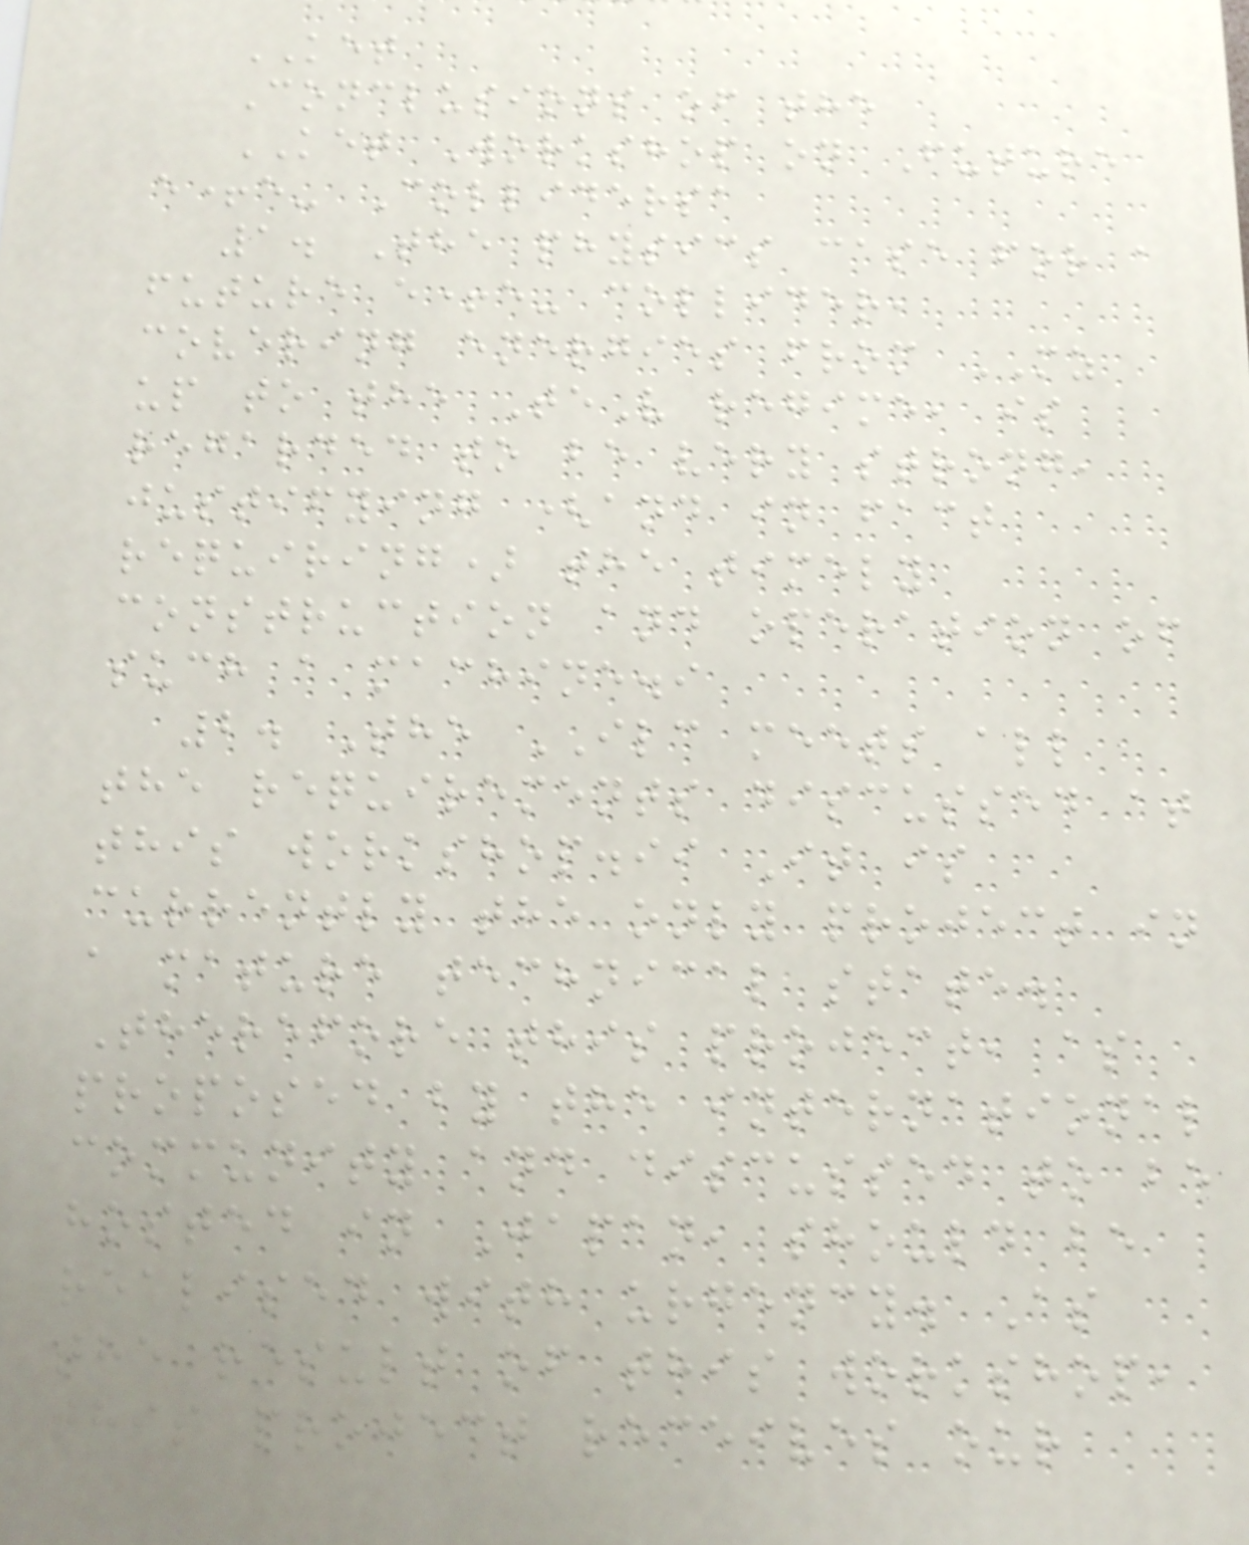KET
Conclusions of the
KET Workshop on Future
e+e- Collidersa
1. The physics case for a
future e+e- collider,
covering energies from MZ
up to the TeV regime, is
regarded to be very strong,
justifying (and in fact
requiring) the timely
construction and operation of
such a machine.i
2. The ILC meets all
the requirements discussed at
this workshop.ii It is
currently the only project in
a mature technical state.
Therefore this project, as
proposed by the international
community and discussed to be
hosted in Japan, should be
realised with urgency. As
the result of this workshop,
this project receives our
